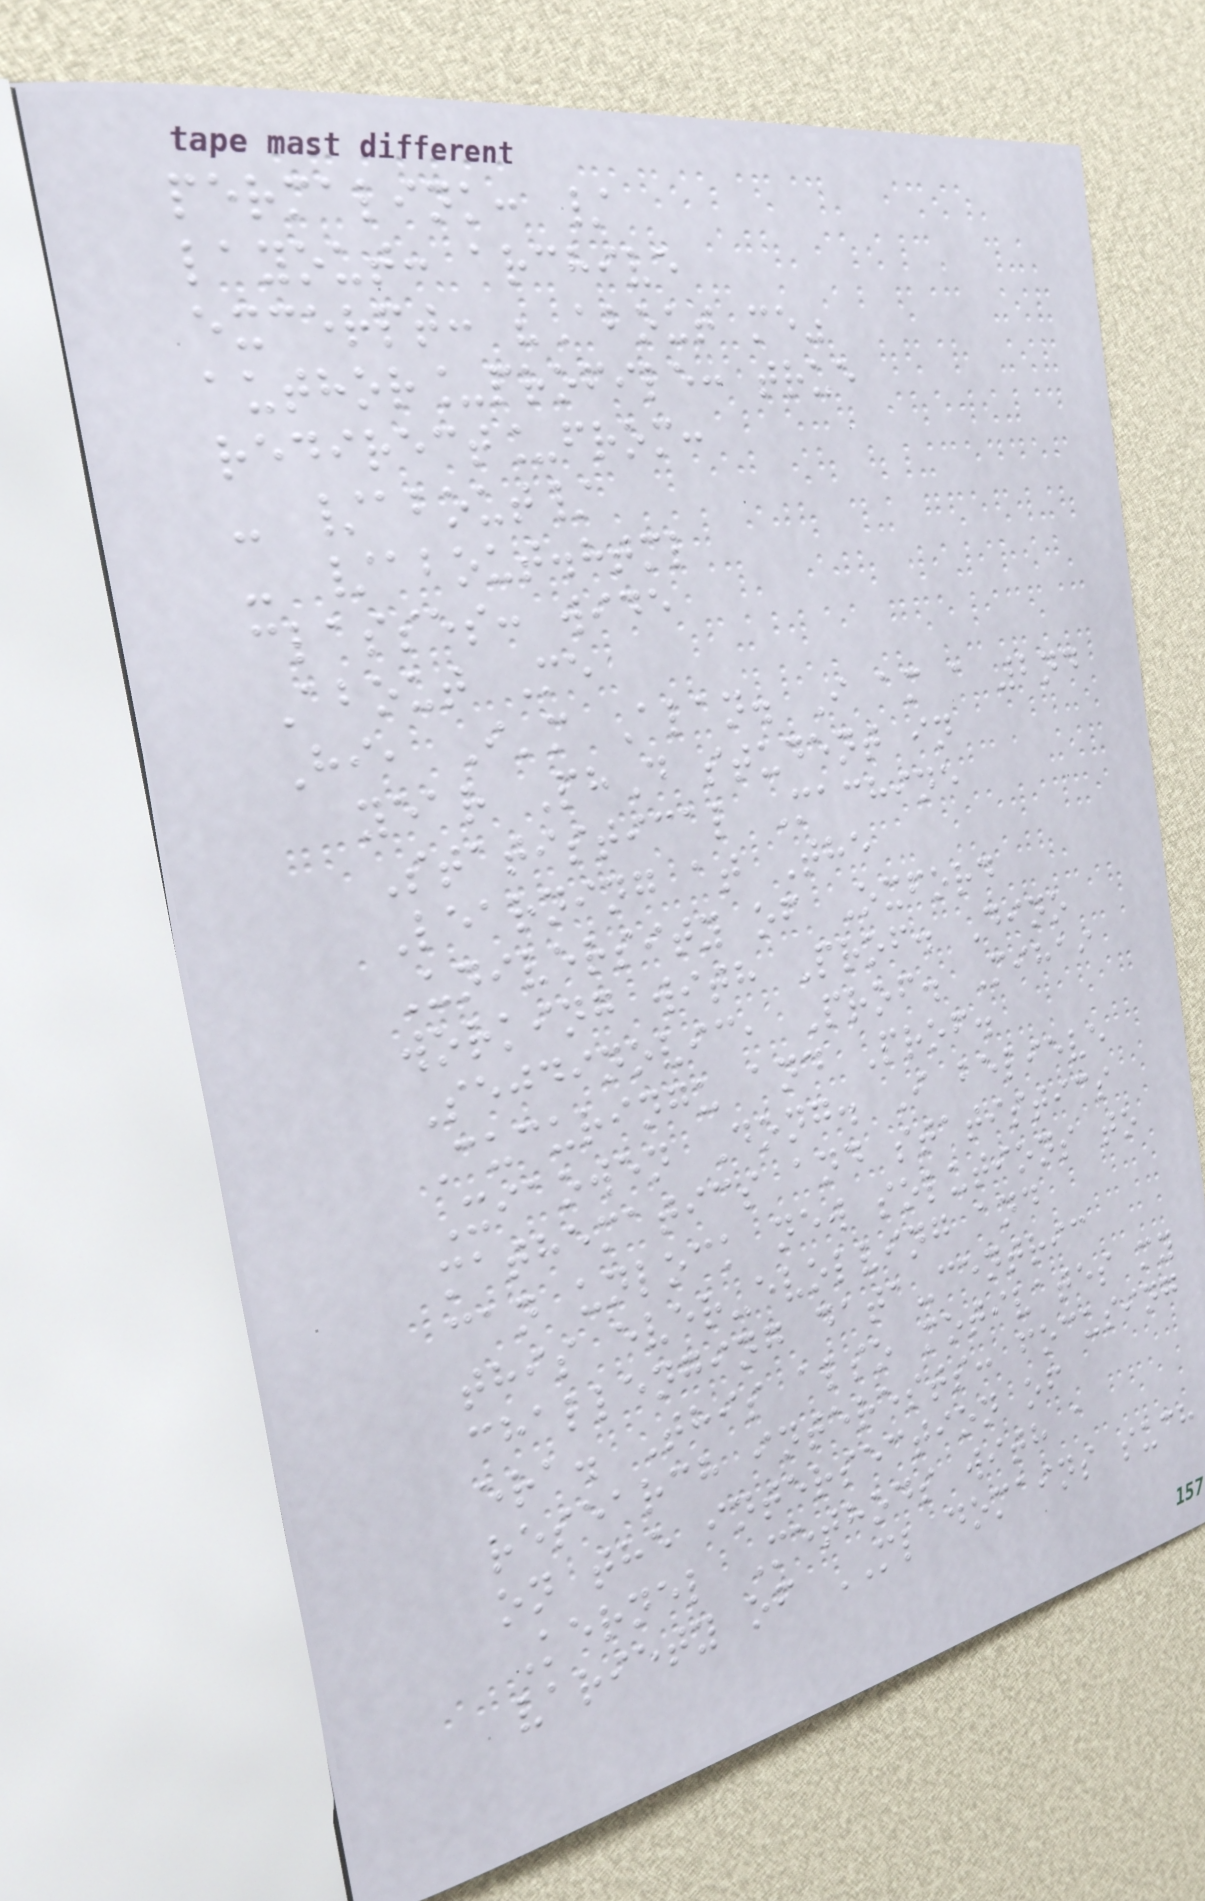permalink: /
layout: archive
excerpt: "About me"
author_profile: true
redirect_from:
- /about/
- /about.html
classes: wide
About Me
Hi, I'm Alan. I am a 2nd
year PhD student in
Statistical Machine
Learning at The
University of Oxford
working with Prof. Dino
Sejdinovic, Prof. Mihai
Cucuringu and Prof.
Xiaowen Dong. I believe
mathematics and statistics
can unlock new solutions to
this ever-evolving and
challenging data-centric
era. This also motivates my
research interests: focusing
on the intersection of
Kernel Methods with a
variety of ML domains such
